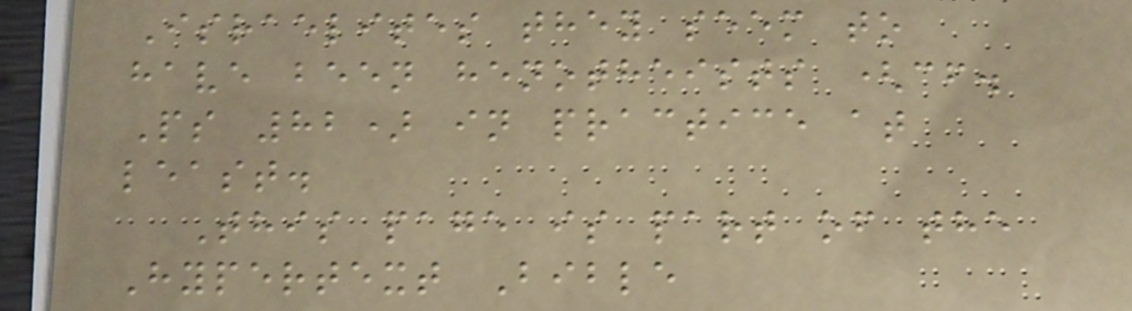Israelites they seem to
have been henotheists (cf.
Ps 82) in practice at
least.
This page is part of the
Hypertext Bible
